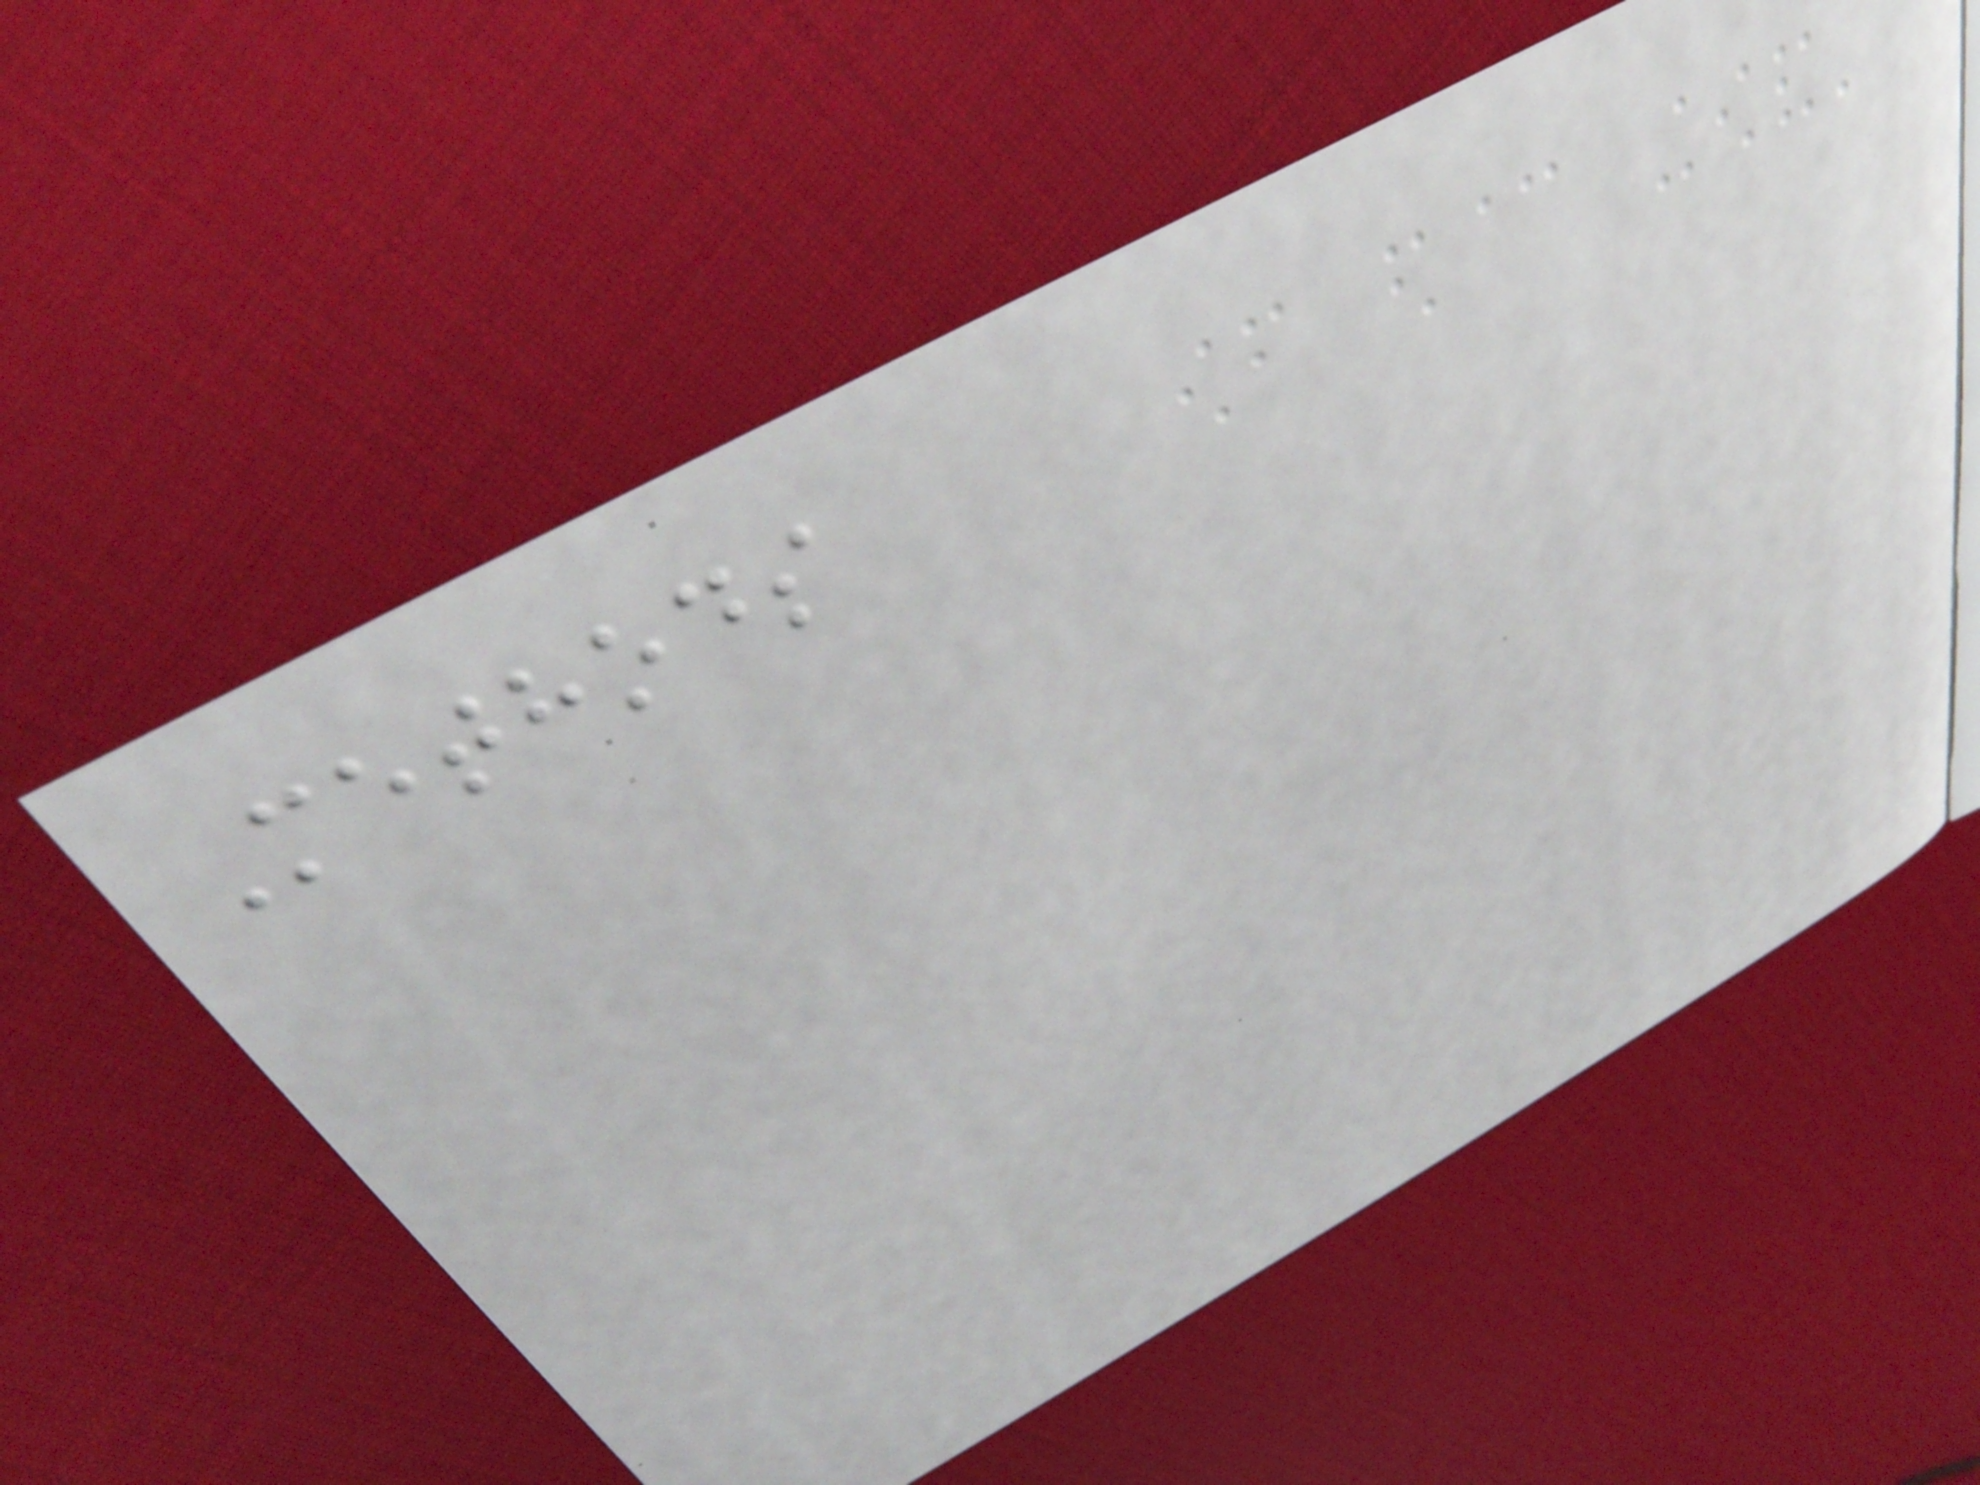Methods
